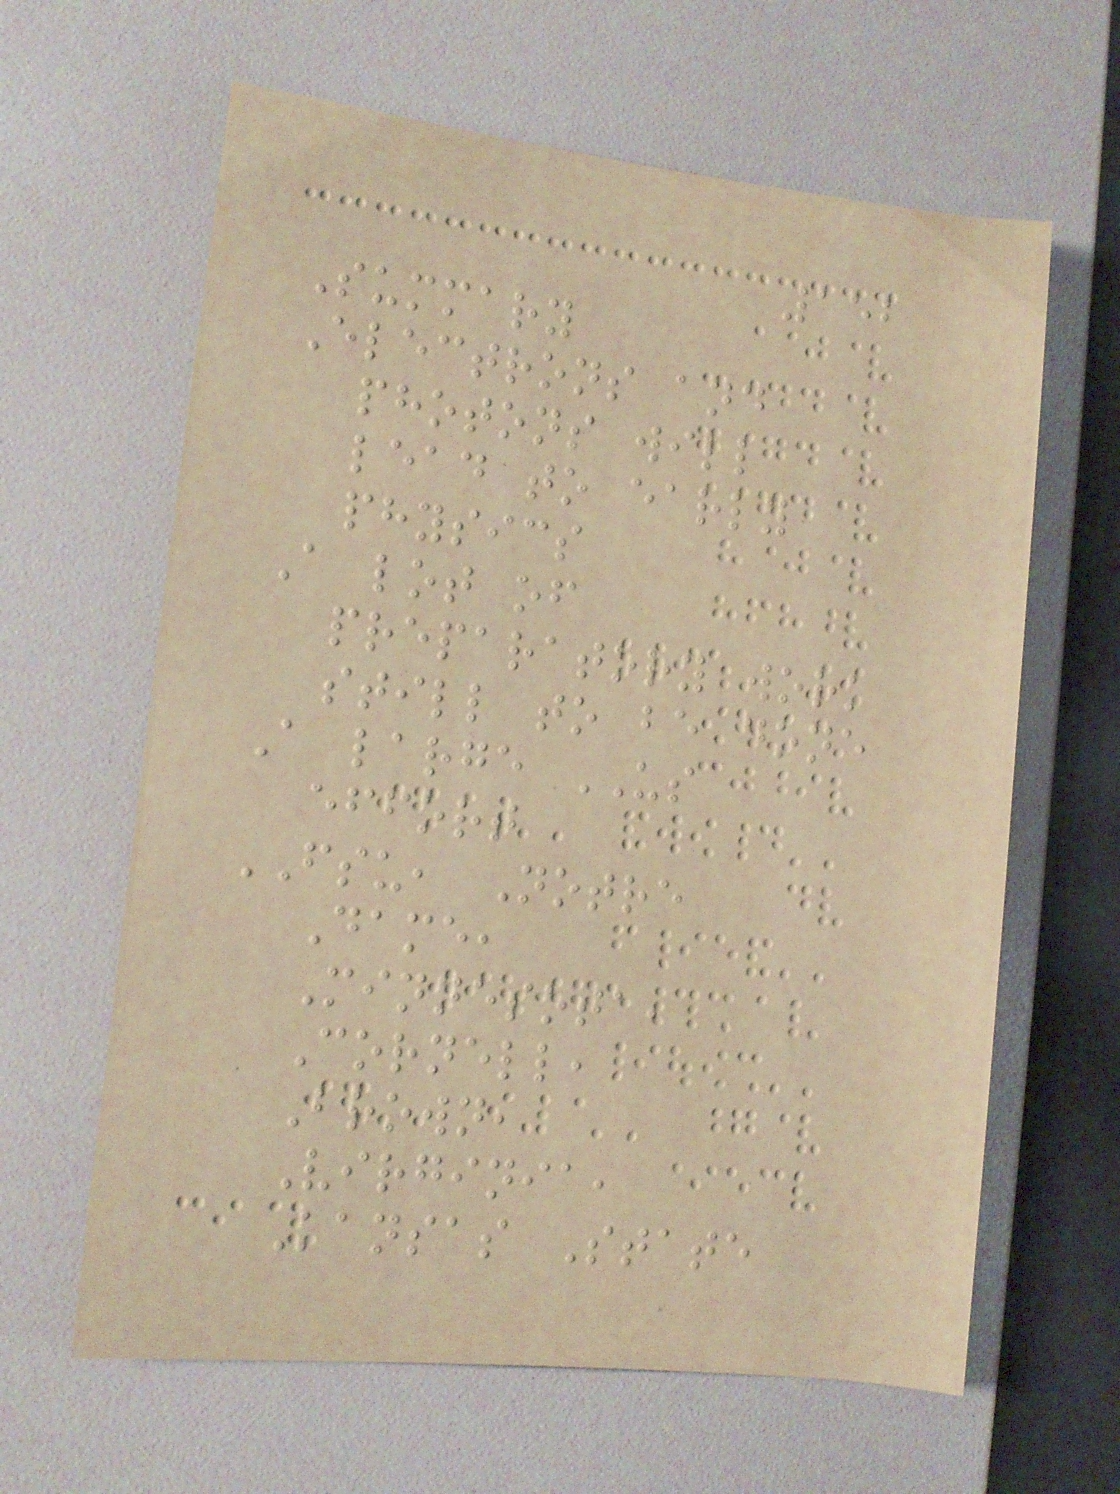152
Summary
Electrons and
photons will
lead to early
physics
A lot of
preparatory work
still to be done
A large US
effort
FSU, Notre
Dame,
Minnesota,
Cornell,
Brown,
Virginia,
Kansas State
